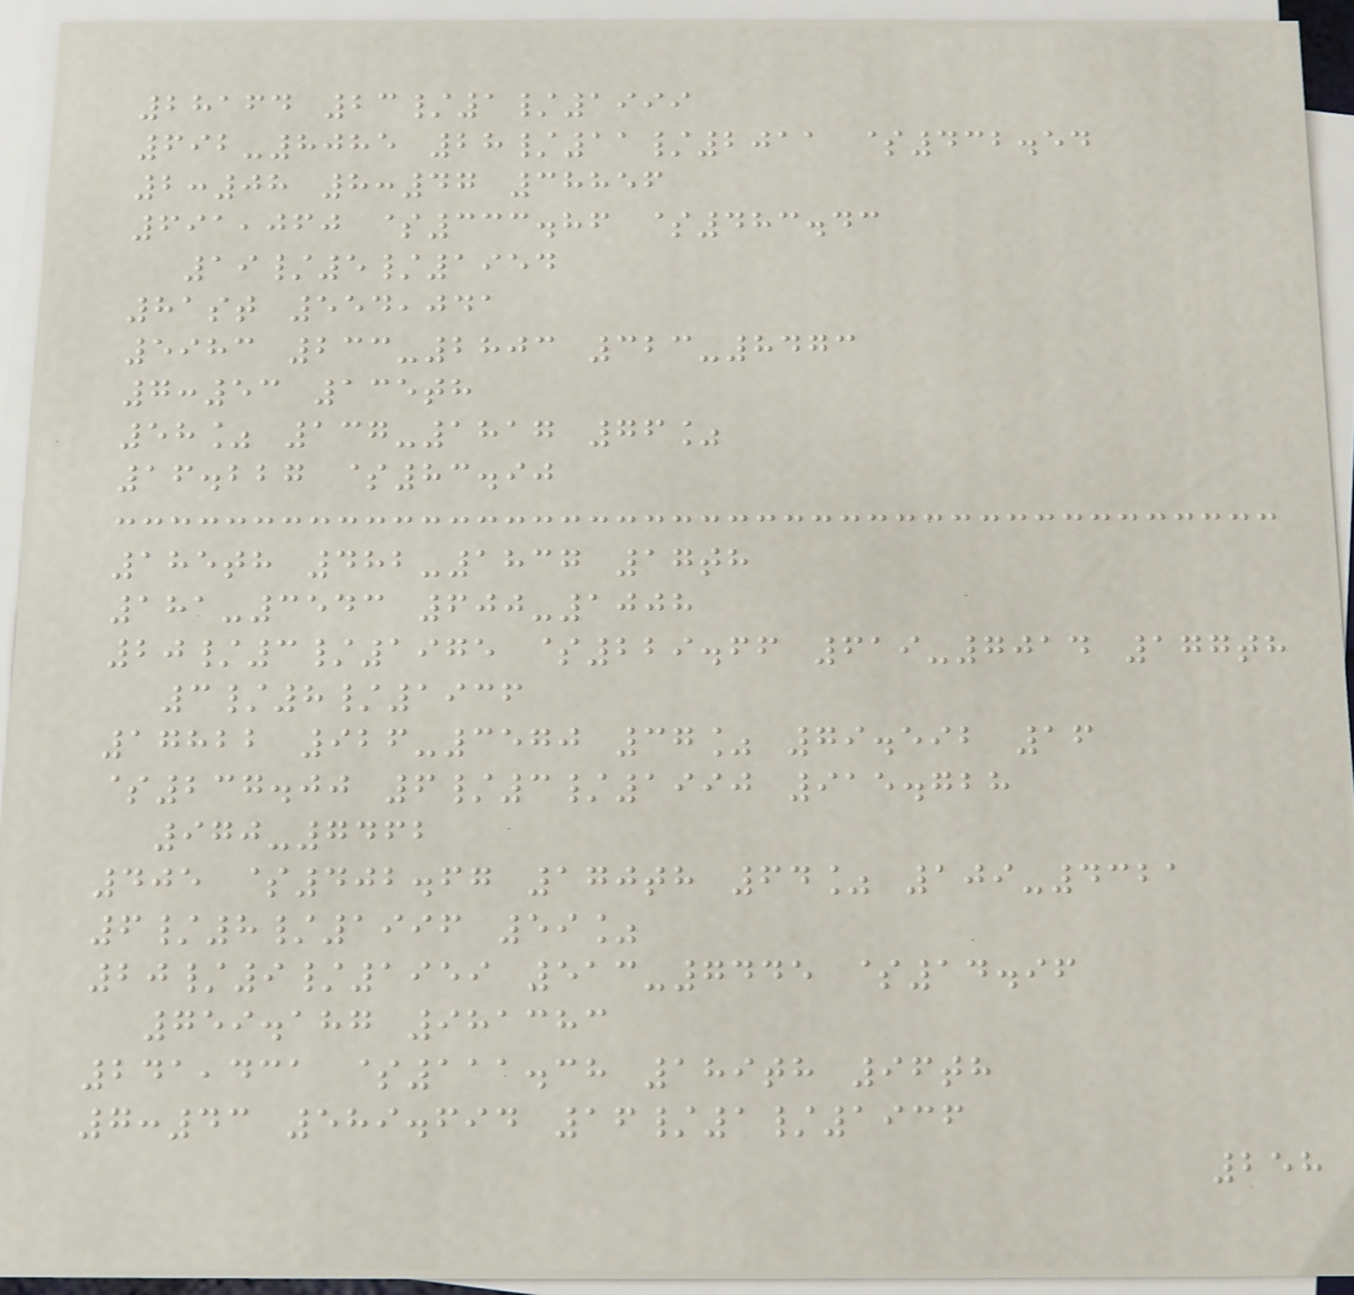28164 23/1/1999
692-8085 28/11/2011 $432.54
2:08 8:47 38856
691,060 $333.86 $483.43
19/5/1954
81st 554,041
5983 233-2803 323-8473
7:53 135th
58% 137-1817 76%
16.227 $83.90
185th 482-1837 17th
181-3543 600-1008
20/3/1975 $229.66 619-7014 177th
3/8/1936
17822 926-3570 37% 79.592 16
$237.00 6/3/1990 915.728
970-7462
405 $402.67 170th 64% 109-4321
6/8/1996 59%
20/9/1959 513-7445 $14.96
759.187 981383
241,431 $111.38 189th 96th
7:43 589.694 16/1/1936
258
